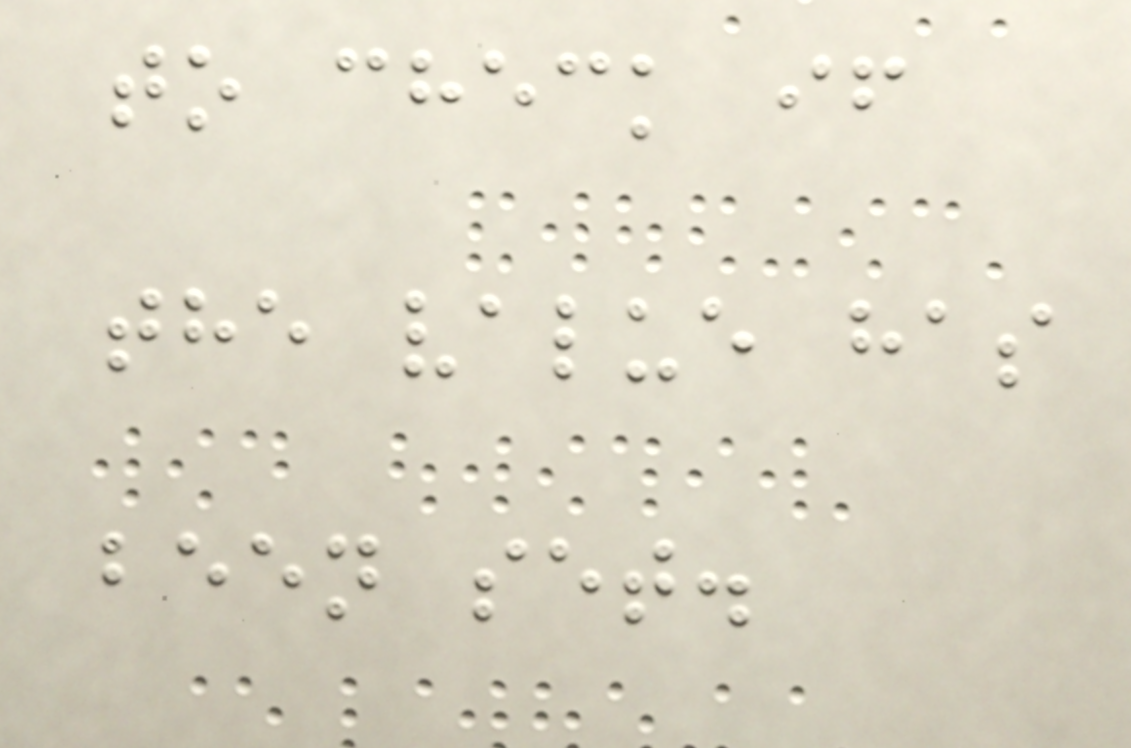to check if
the value has
been set.
